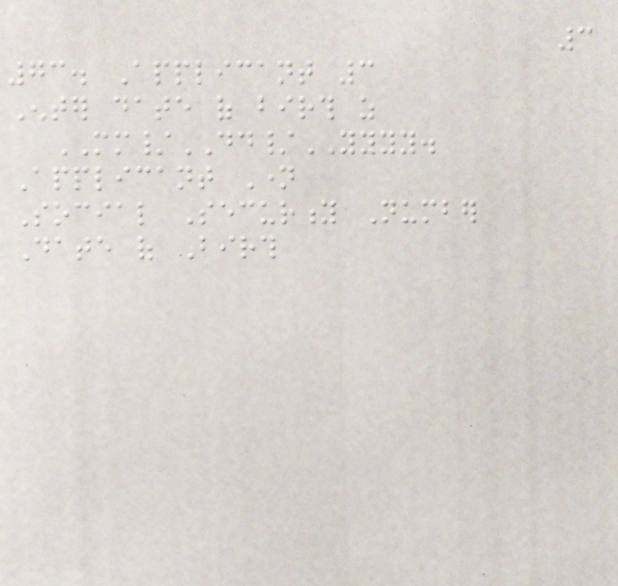3
73. Applicant 3
Enter date of birth as
MM/DD/YYYY.
Applicant Name
Social Security Number
Date of Birth
